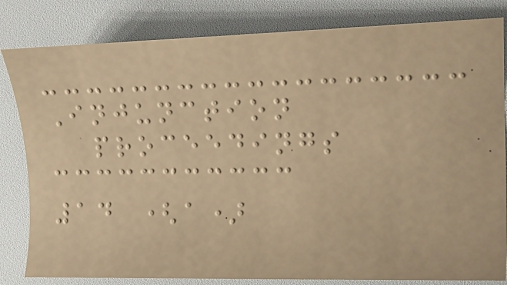Injunction
proceedings
14 (a)
